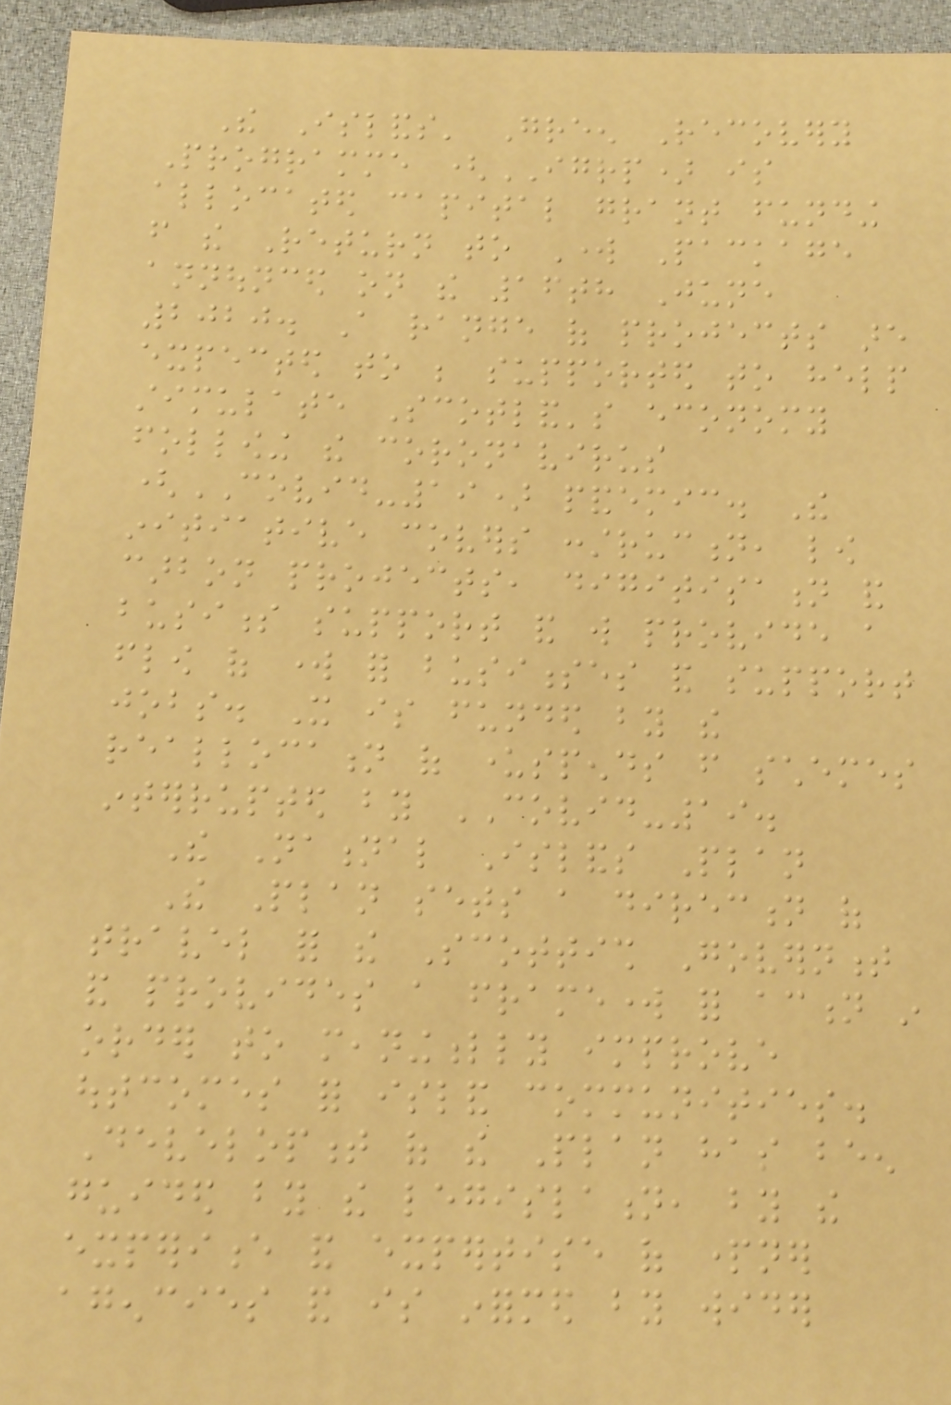The Islands' Green Recovery
Programme (IGRP) is
allocated capital grant funding
from the Return to Work Package
announced on the 16th June
2020. A range of projects are
expected to be supported to help
stimulate Scotland's economy
following the coronavirus
(COVID-19) pandemic. The
initiative covers construction, low
carbon projects, digitisation and
business support and will provide a
flow of work for businesses and support
jobs. It is funded by the
reallocation of underspends from schemes
interrupted by COVID-19.
The National Islands Plan
The Plan sets a direction of
travel for the Scottish Government
and provides a framework for action in
order to meaningfully improve
outcomes for island communities.
Development of the Plan has been
guided by the legislation, by the
experience and expertise of partner
agencies and is informed by wider
